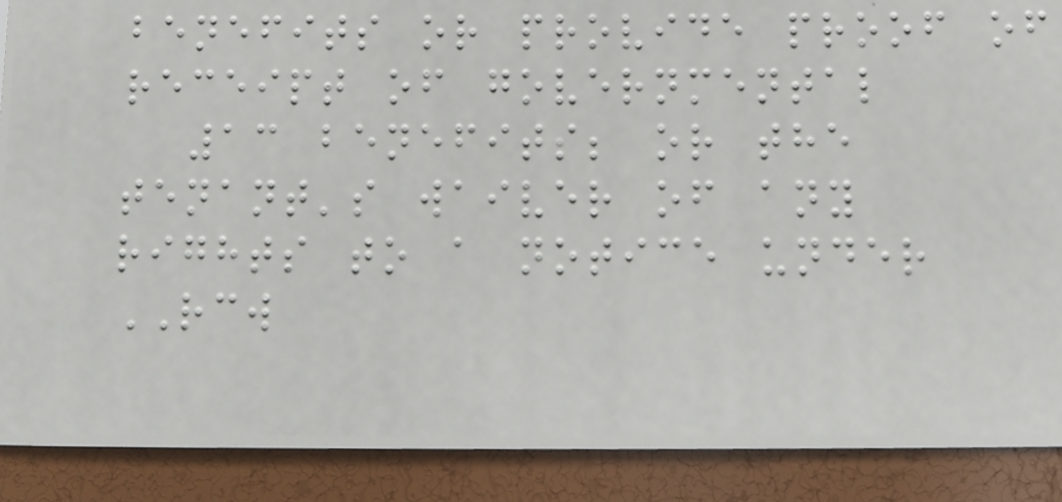benefits or provide proof of
receipt of governmental
13 benefits; or the
tenant's waiver of any
rights to a notice under
RCW
